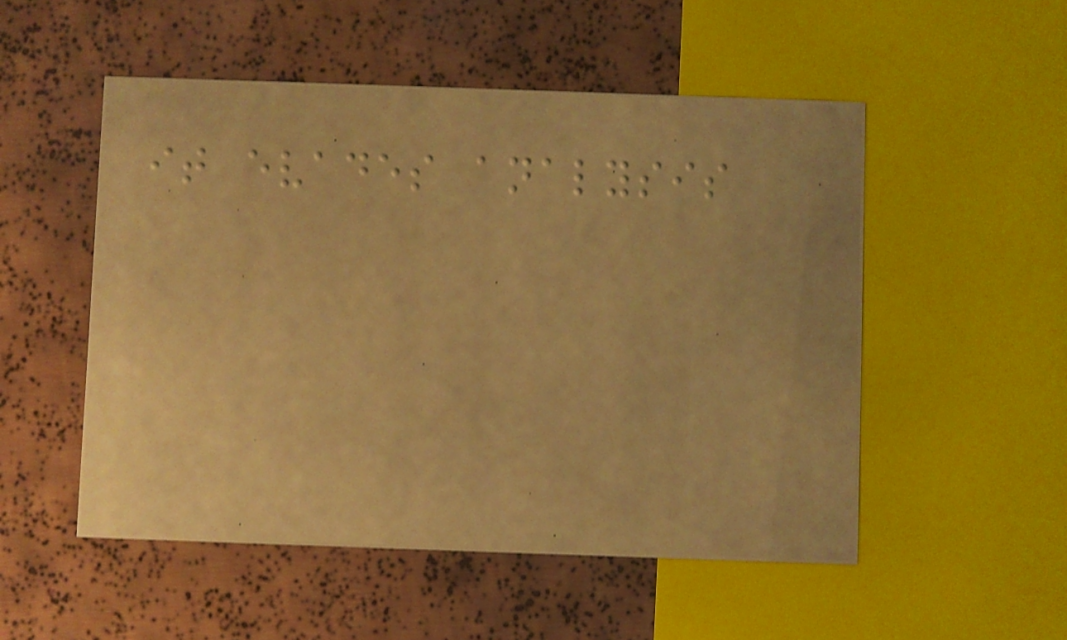it evades analysis
